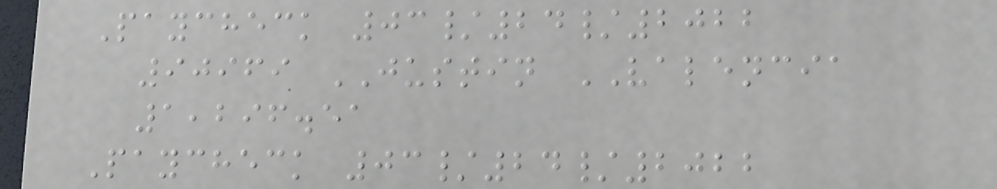Paycheck 03/24/2022
90969 JUSTIN VALENCIA
1,296.51
Paycheck 03/24/2022
